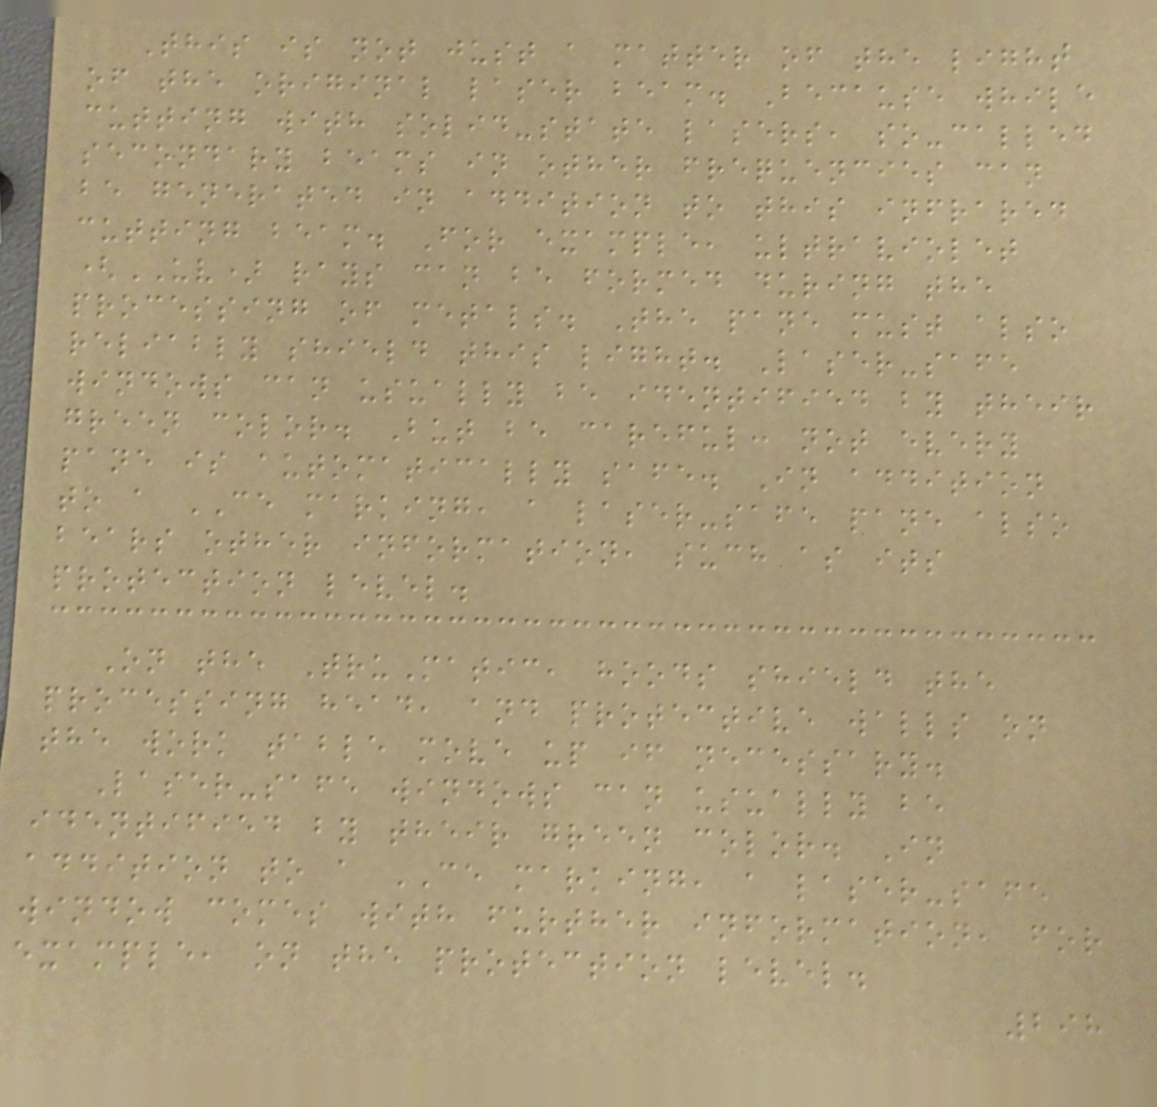This is not just a matter of the light
of the original laser beam. Because while
cutting with solid-state lasers, so-called
secondary beams in other frequencies can
be generated in addition to this infrared
cutting beam. For example, ultraviolet
(UV) rays can be formed during the
processing of metals. The pane must also
reliably shield this light. Laser-safe
windows can usually be identified by their
green color. But be careful: not every
pane is automatically safe. In addition
to a CE marking, a laser-safe pane also
bears other information, such as its
protection level.
On the TruMatic, hoods shield the
processing head, and protective walls on
the work table move up if necessary.
Laser-safe windows can usually be
identified by their green color. In
addition to a CE marking, a laser-safe
window comes with further information, for
example, on the protection level.
298
